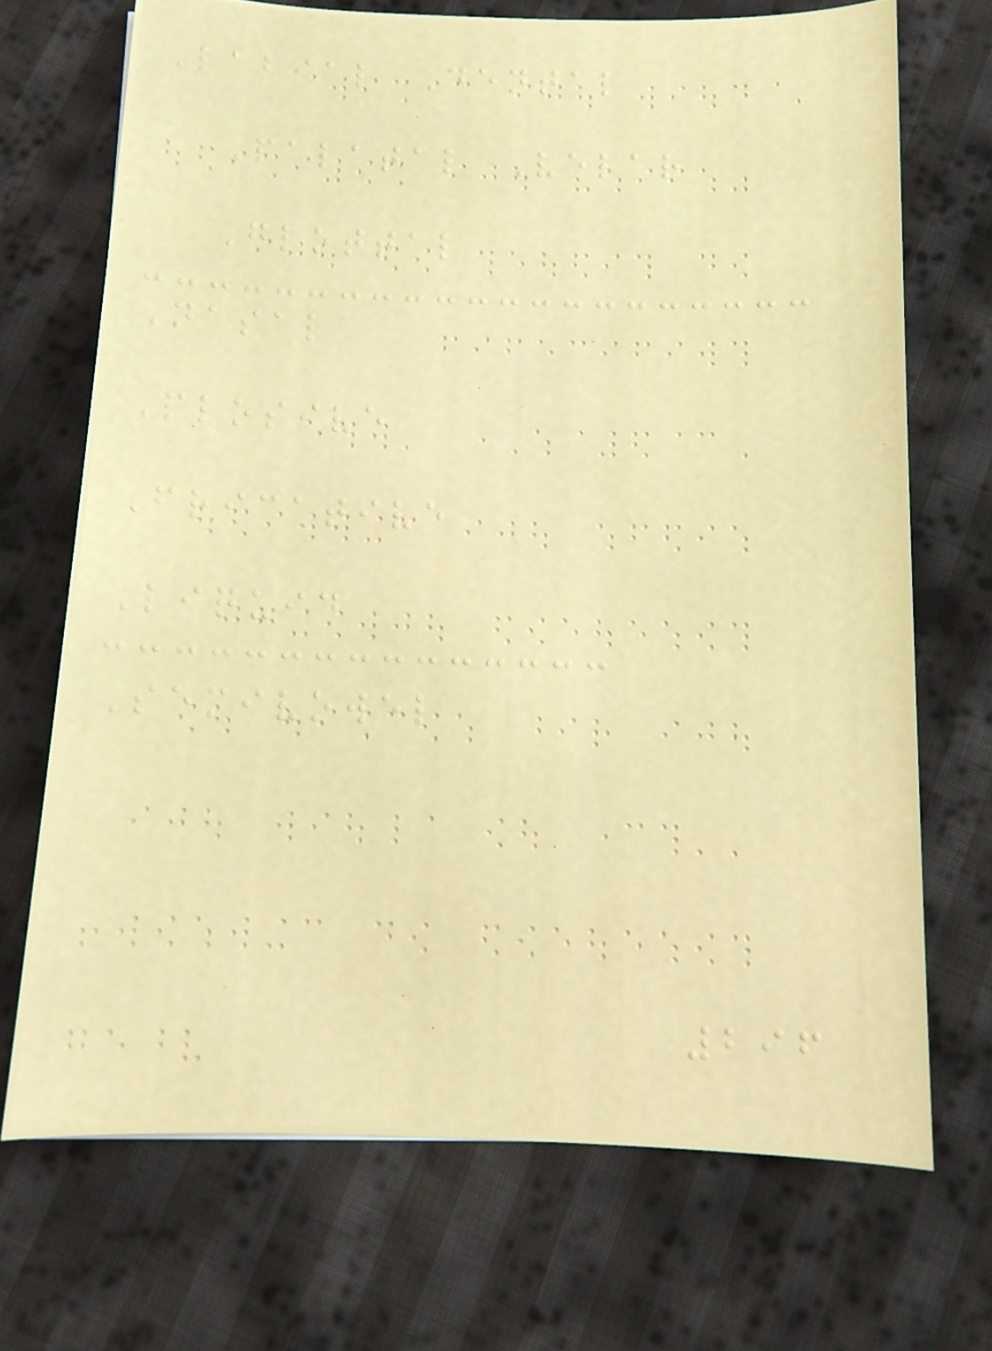Labial Dental
Palatal Velar
Glottal
Nasal
Plosive
Fricative
Liquid
Semivowel
296
